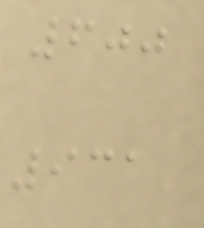600
931
